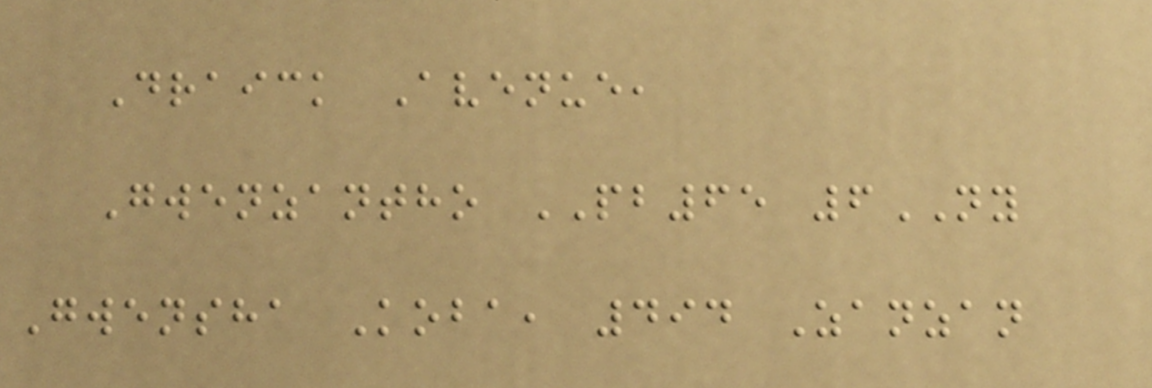Draick Avenue,
Gwenzantho PB65 6NY
Gwensha Koba, 494 Zanzan
